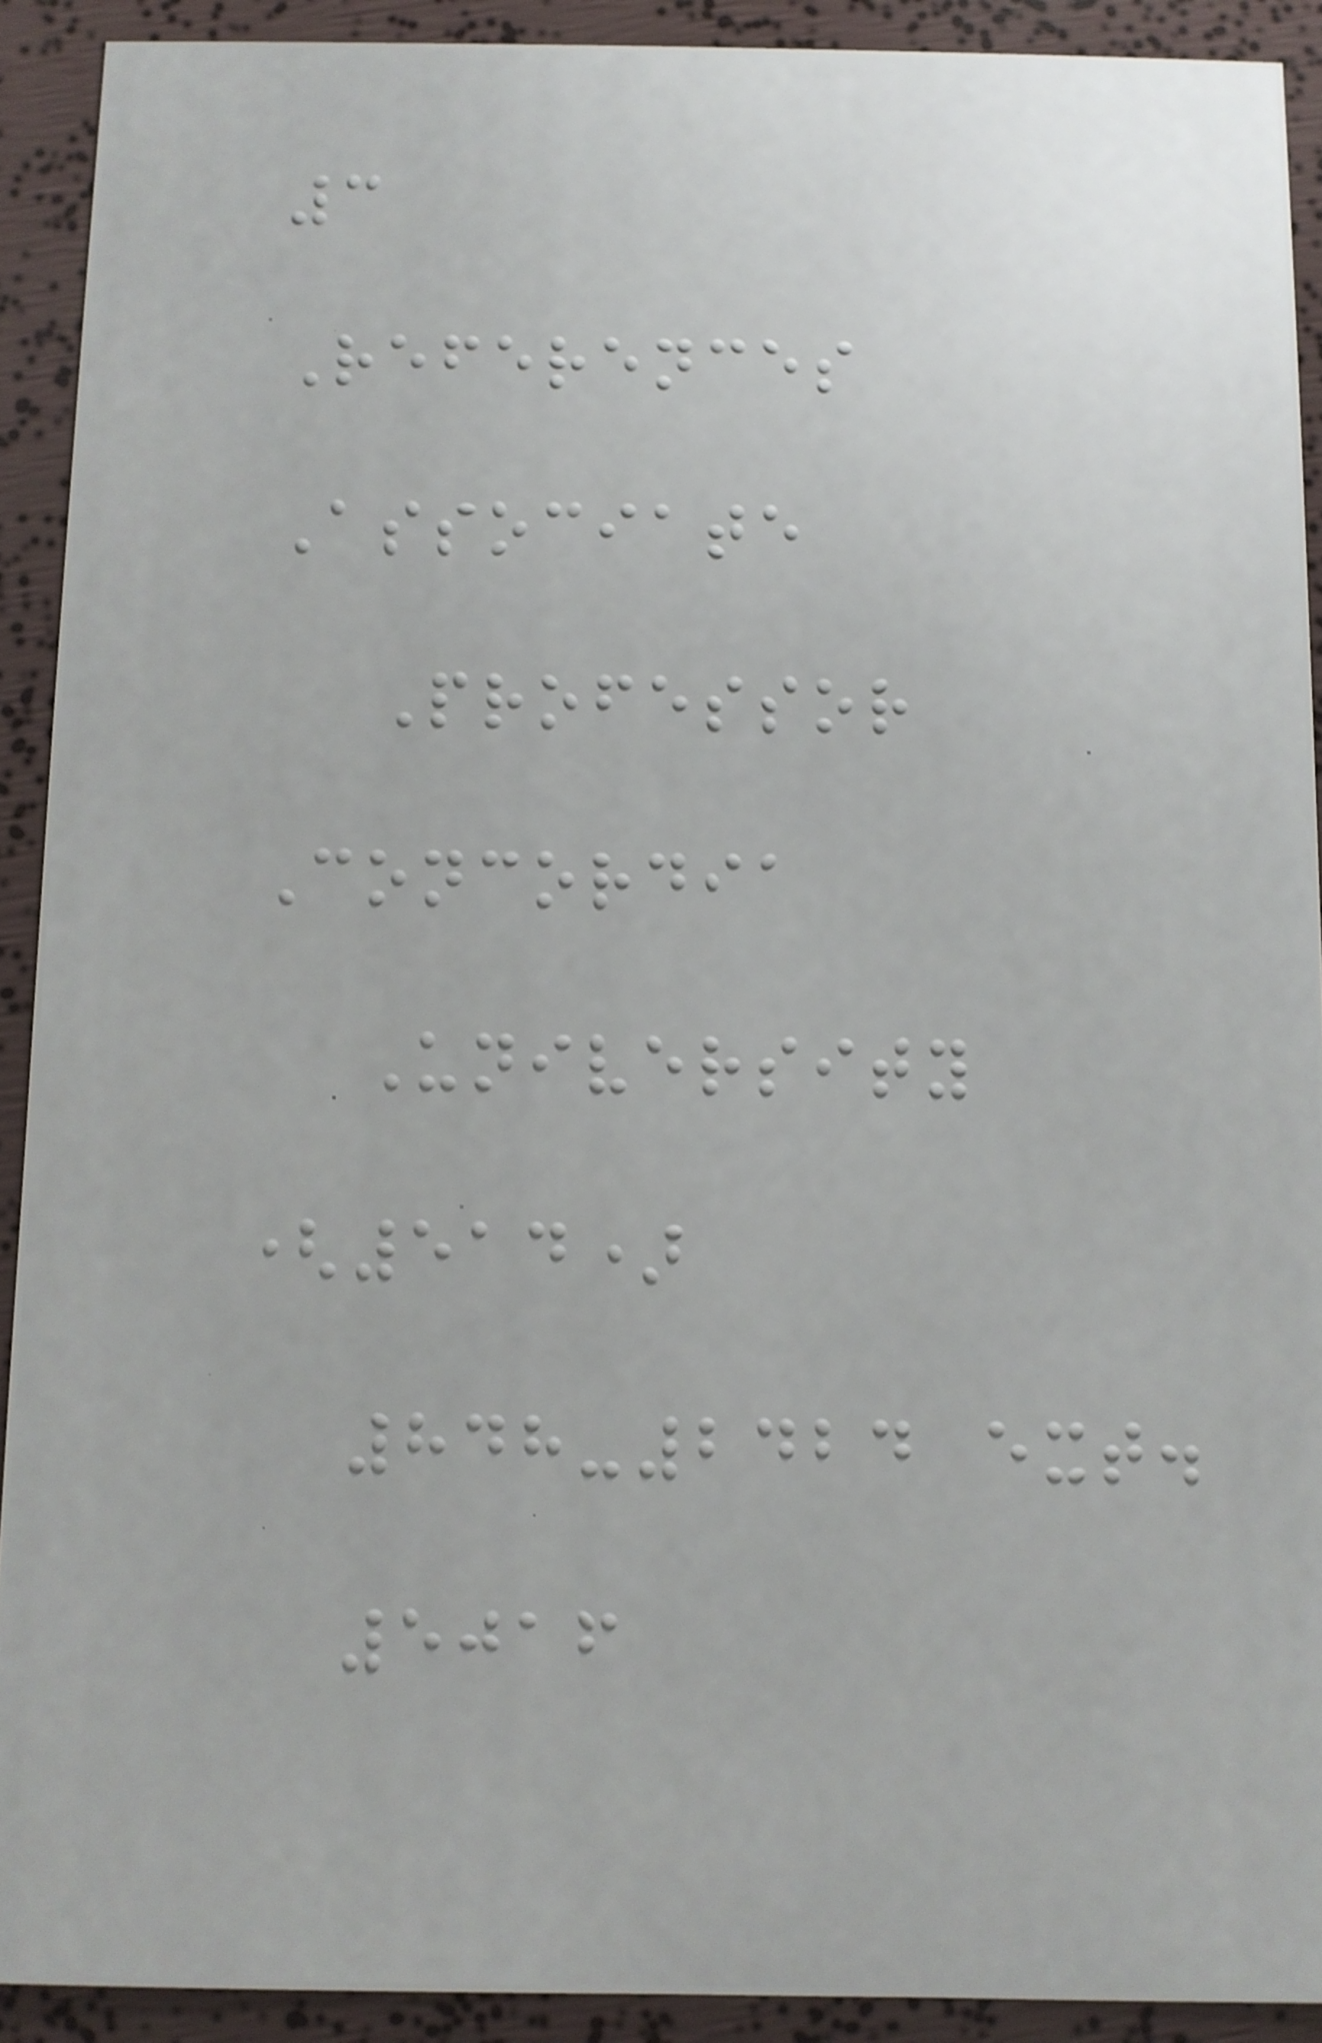3
References
Associate
Professor
Concordia
University
(514)
848-2424 ext.
5016
